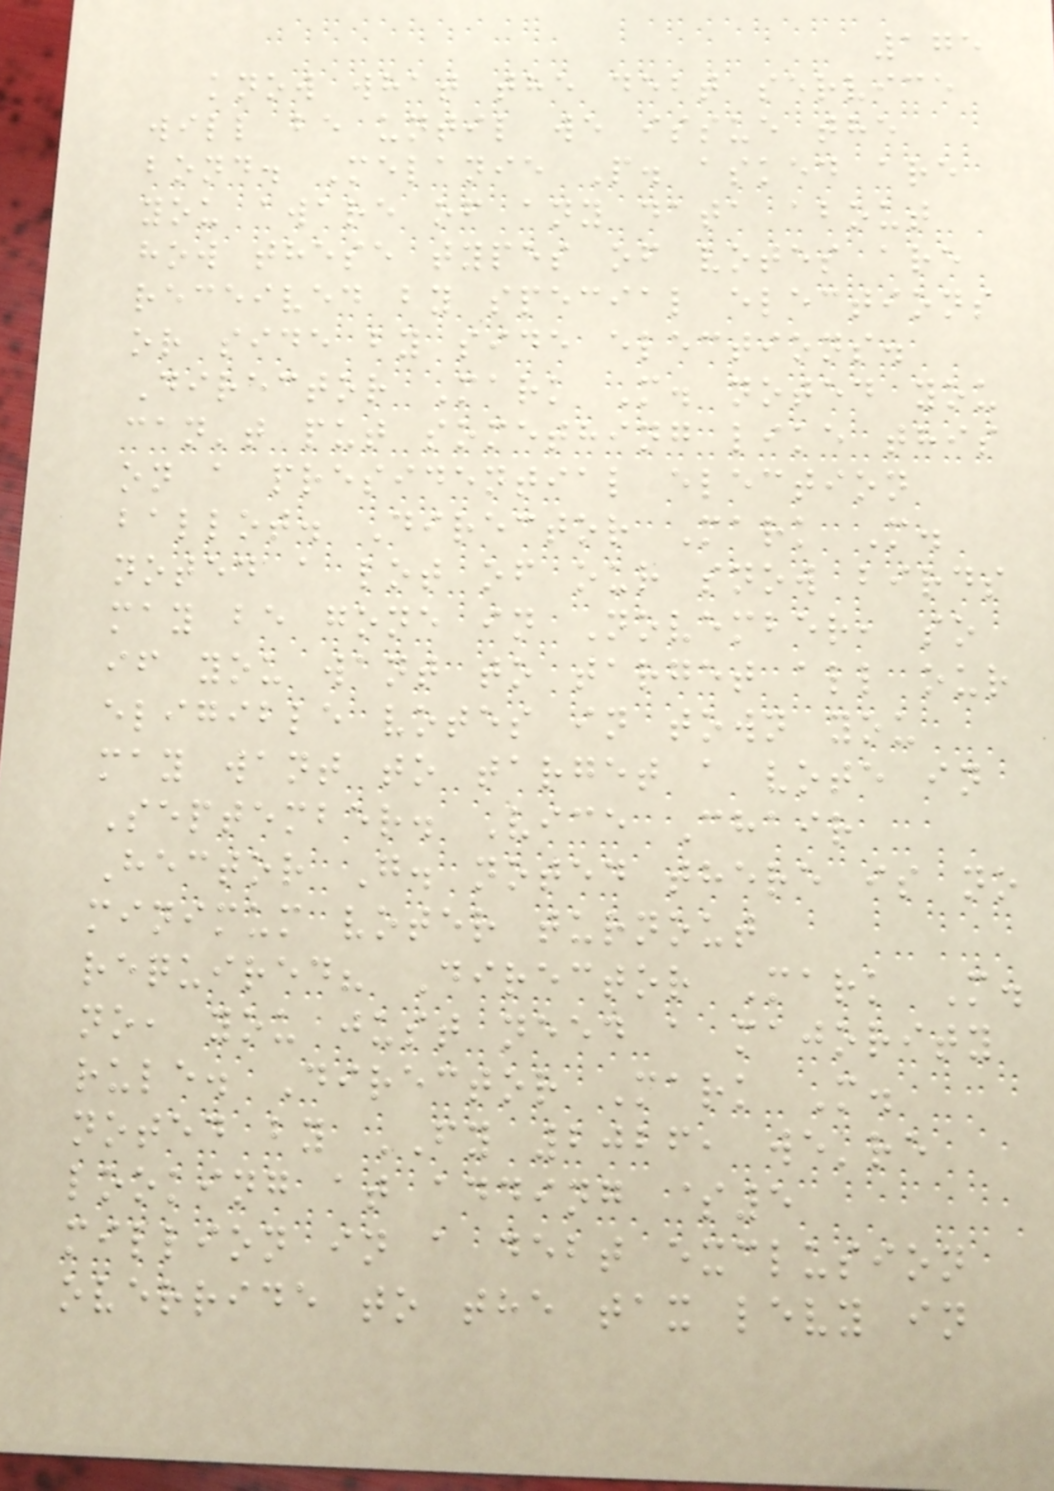175
know what the debt service
will be until we issue the
bond. Melanie P. asked are
you aware of any data about
how these types of votes are
received by special elections
or side by side elections.
Director Mark M. noted you
can't put something like this
on a presidential election
ballot. Director Mark M.
noted a lot of our snow birds
may be gone in November, so
if you want to target all our
eligible votes in town you
may want to target a vote in
September. Vice Chair
Hector G. noted there is no
minimum voter turnout
required? Director Mark M.
no, you just need a majority
rule. Director Mark M.
noted by FY 2026, we're
looking at adding $5
million in a debt exclusion
override to the tax levy in
